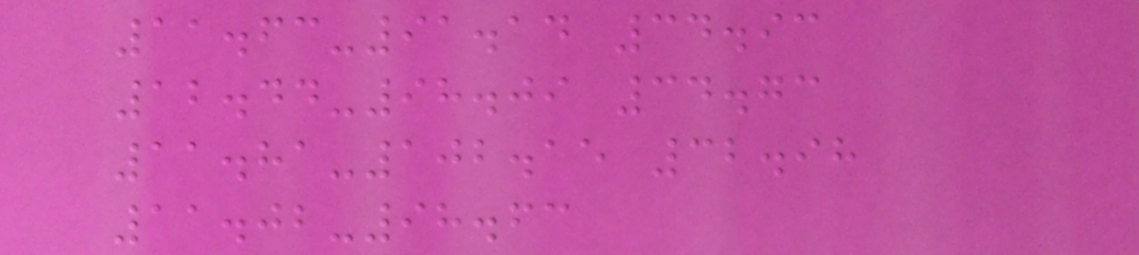11.63-91.14 34.93
12.44-98.09 34.73
11.81-102.15 32.98
11.02-98.63
